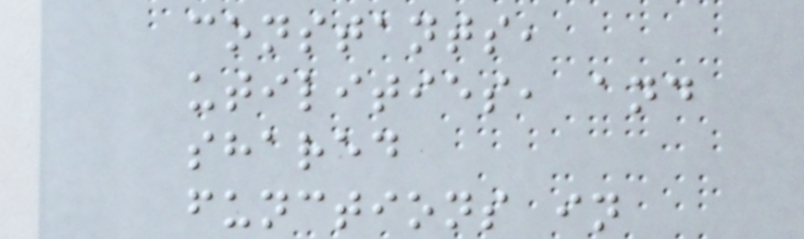constants,
utilities, and
shared
functions in
